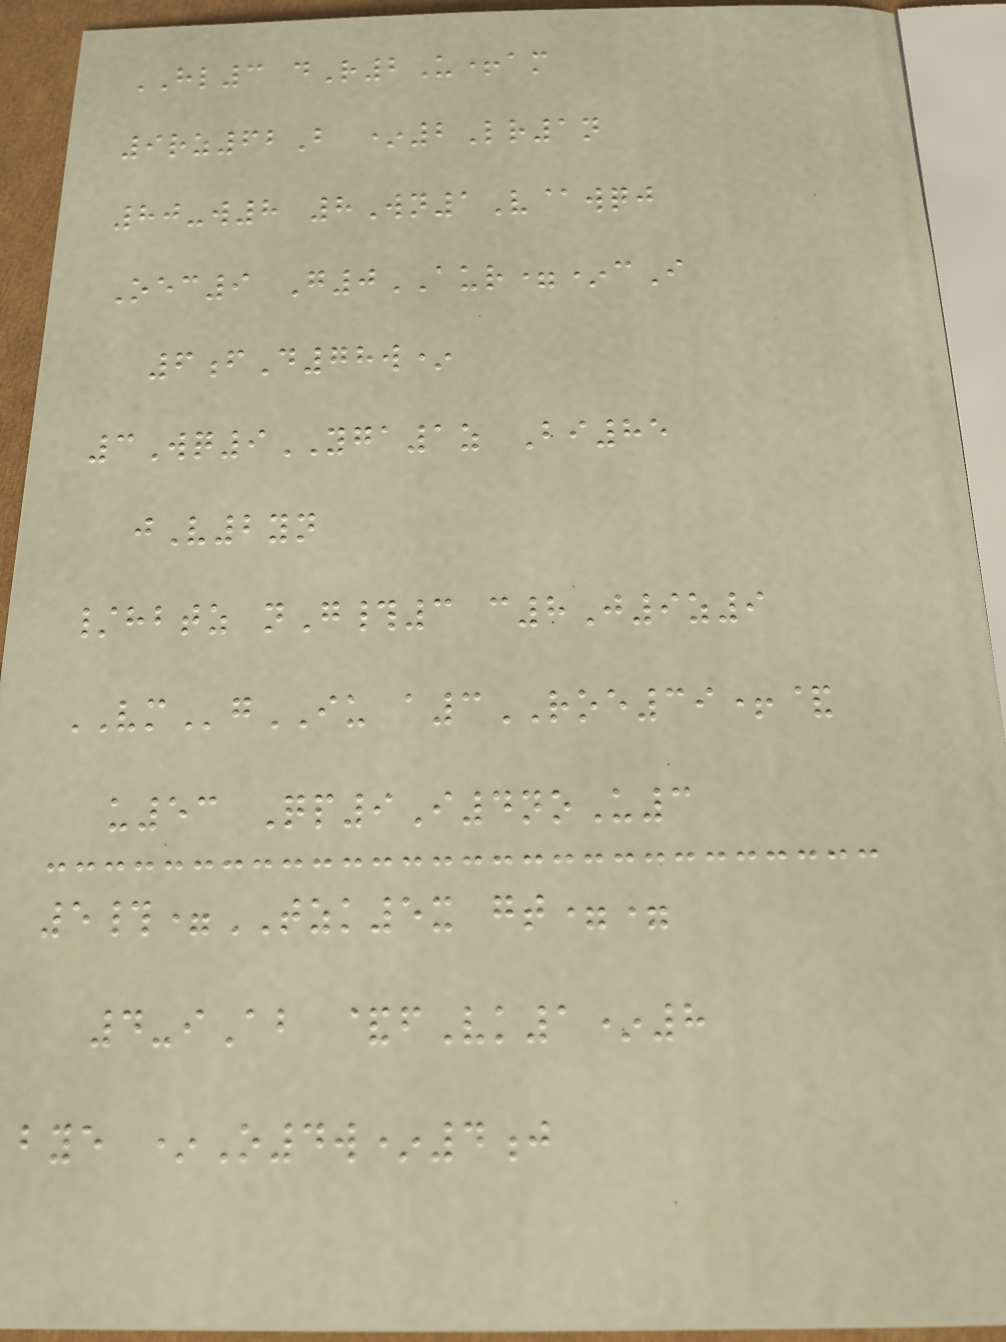HL3 dR2U+am
9rz62B *2Lr1n
80-w8 8Wn1V@wqj
Oec9 G0AUR=*cI
6fD78w*
3Wq9YGA1z Bi85
jV2yn
/hbtz nG#3 c8J9z9
VMgIU a3ROE39+&
u53 Qp9I4noU3
5#=TZK5x gt==
4-iAb &fVk1*8
bye *O4w*4j
